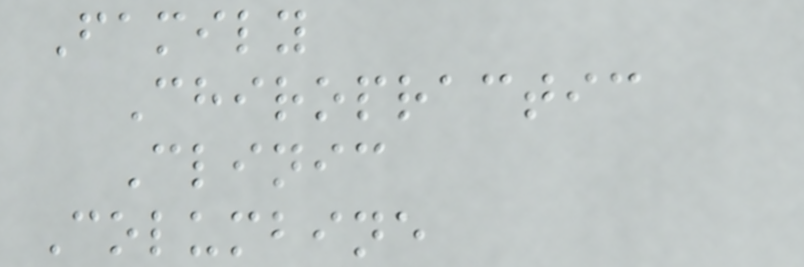Family
Chiropractic
Clinic
Columbine
